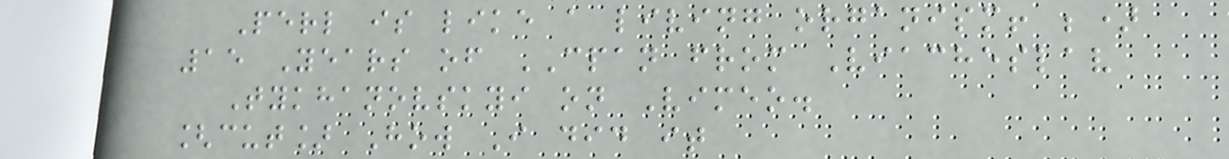Perl is like a living organism! ;)
15 Years of CPAN from Viacheslav
Tykhanovskyi on Vimeo.
[cut] How I did it
